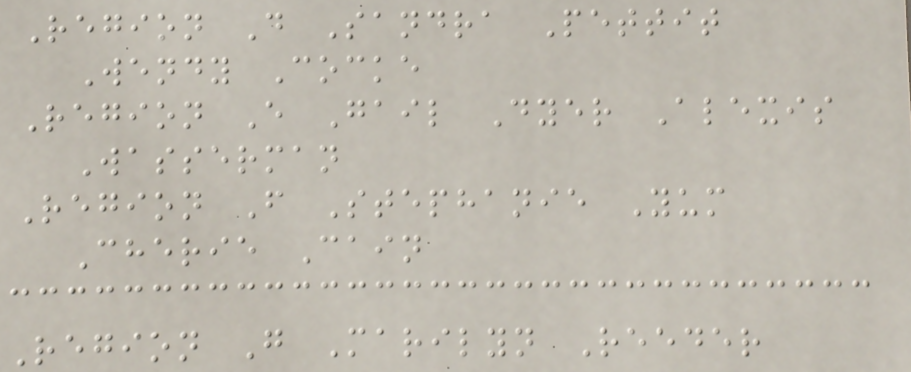Region D Sandra Pettit
Wendy Cocke
Region E Gail Dyer Alexis
Wasserman
Region F Stephanie Yum
Cherie Cain
Region G Marilyn Reeder
